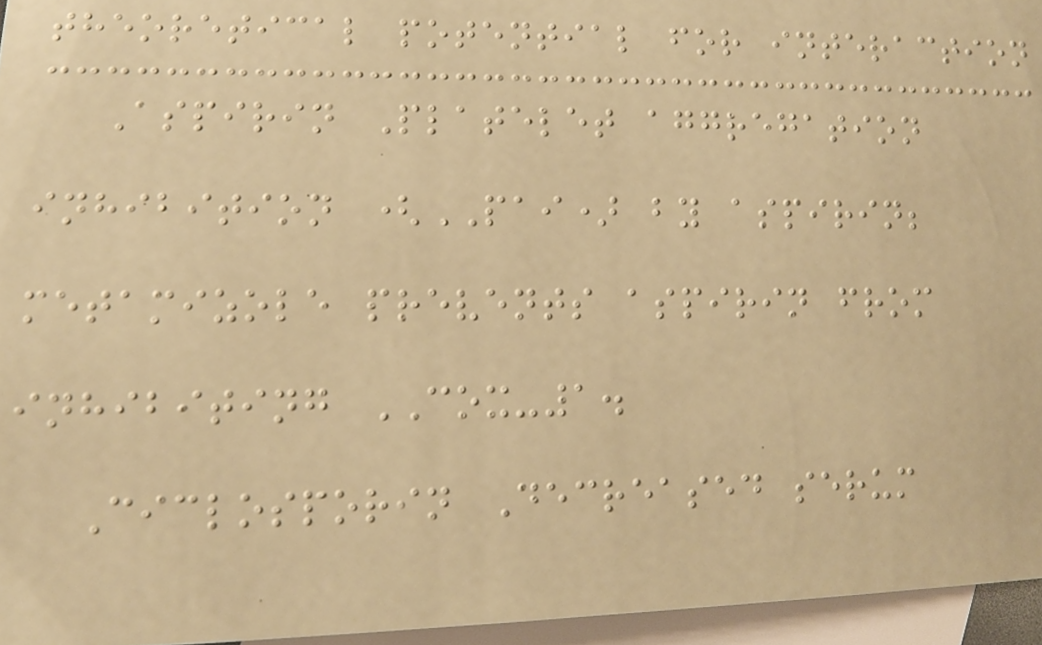theoretical potential for interaction
Aspirin Platelet aggregation
inhibition (PAI) by aspirin;
metamizole prevents aspirin from
inhibiting COX-1.
Ciclosporin Decreased serum
